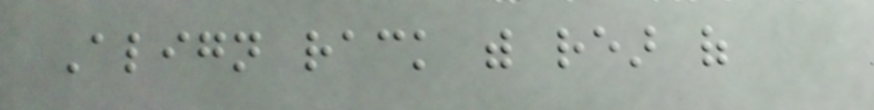Align rack with rear of
